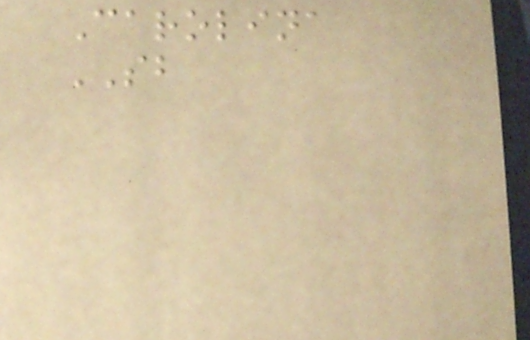Carolina
SB
